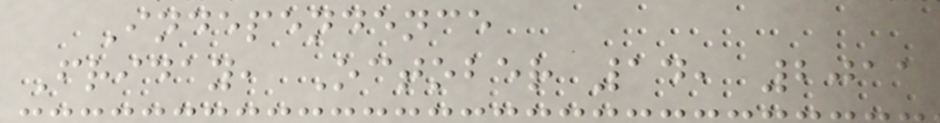Independence
Friday, October 14, 2011
